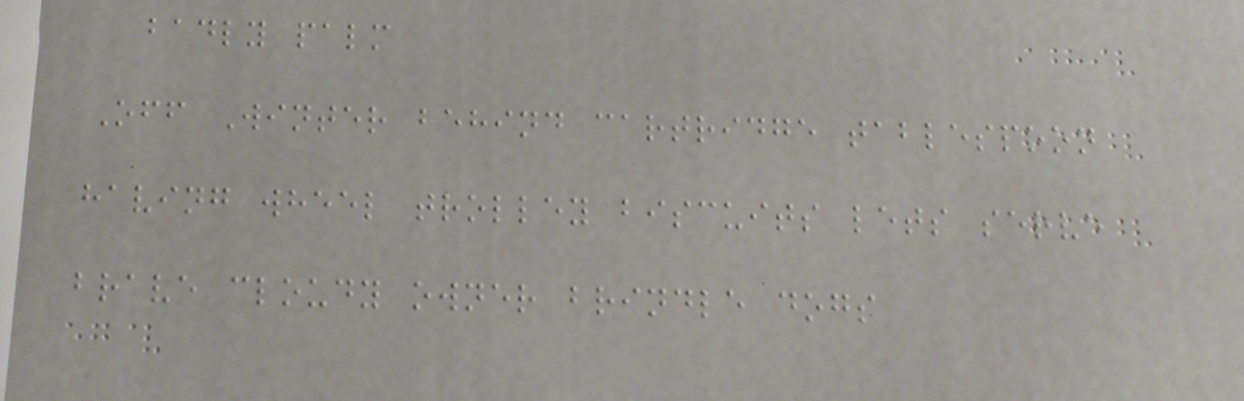badly palm
Off Winter behind cartridge tablespoon
having wheel trolley biscuits lets serve
brave cloudy owner brindle dogs
